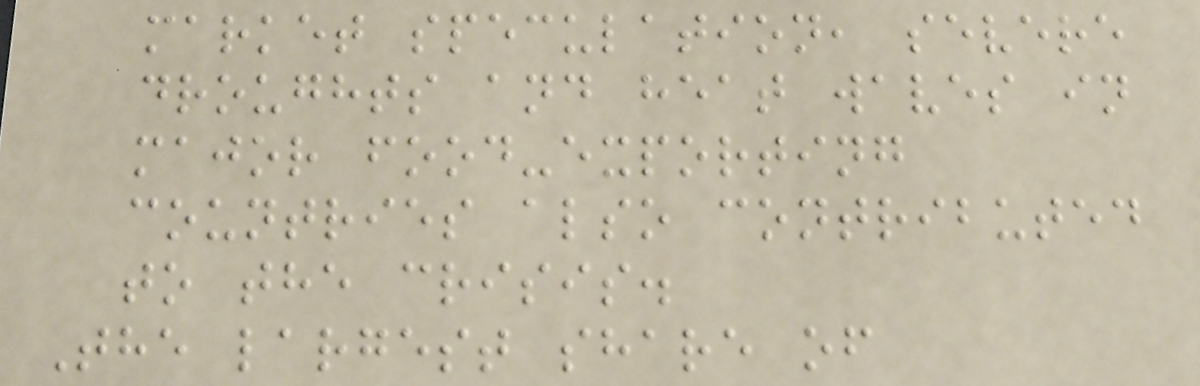market speculation, severe
droughts and heat waves in
major food-exporting
countries also contributed
to the crisis.
The largest share of
